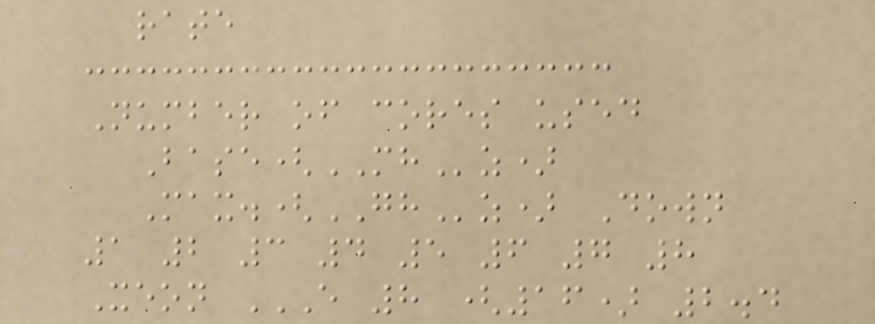rate
Number of cores used
Base(MHz)
Max.(GHz) Down
1 2 3 4 5 6 7 8
Xeon E 8 (16) 2.4
